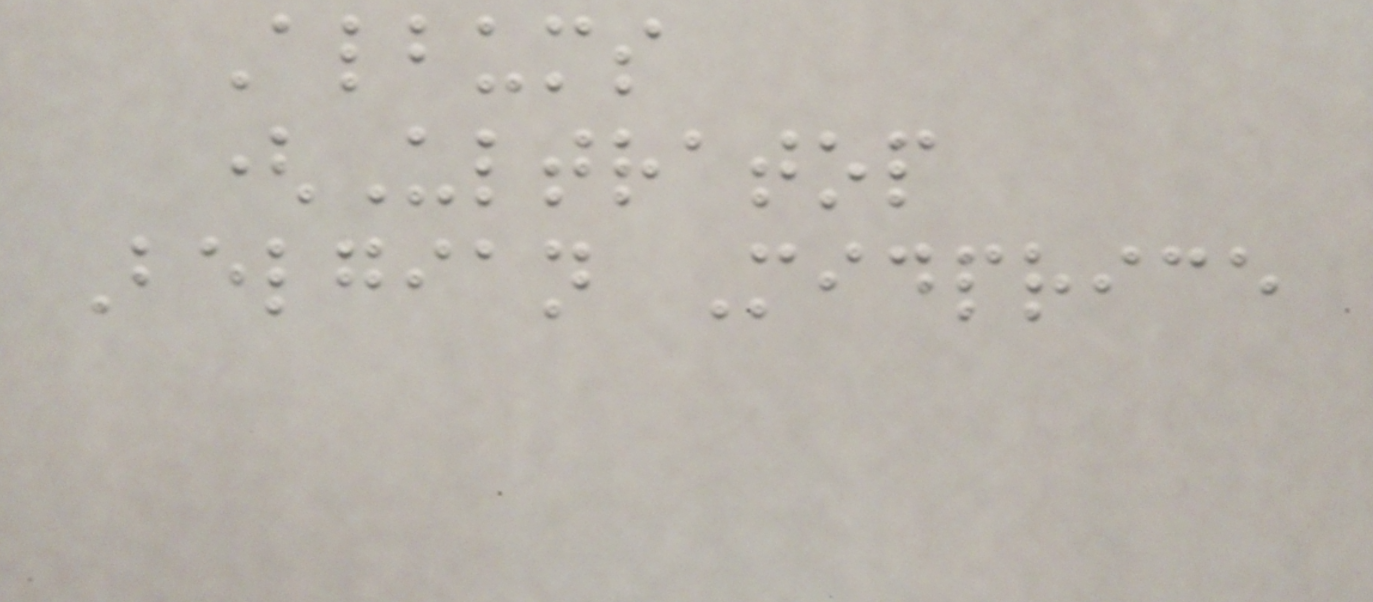Albums
(Ultratop
Belgian Midprice
